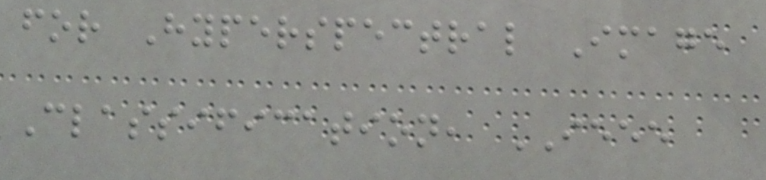for Hyperspectral Image
Classification, IEEE
